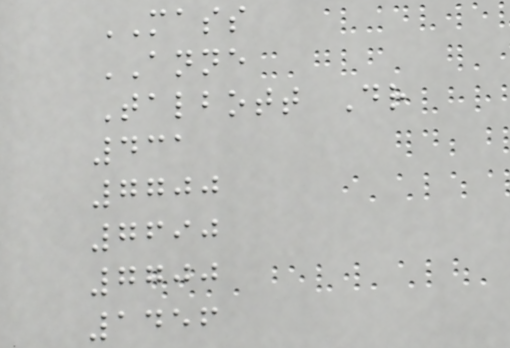MASS
ANNE
Talbott Dr
431
7700
7690
7700
1456
